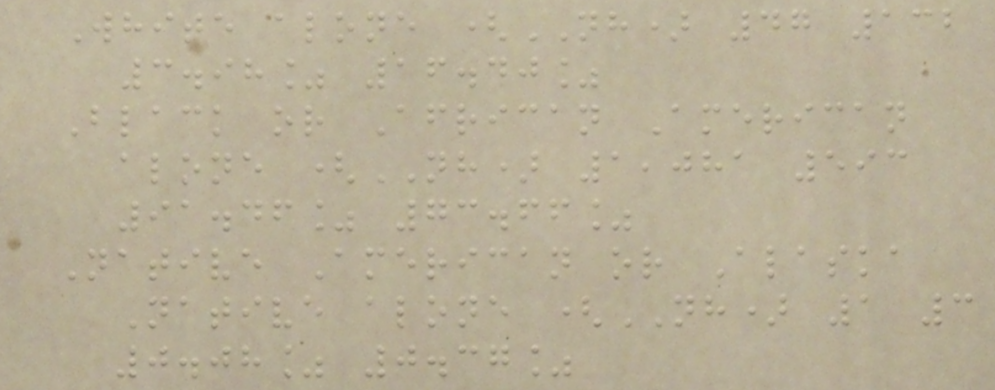White alone (NH) 47 132
3.98% 16.40%
Black or African American
alone (NH) 1,081 593
91.46% 73.66%
Native American or Alaska
Native alone (NH) 1 3
0.08% 0.37%
